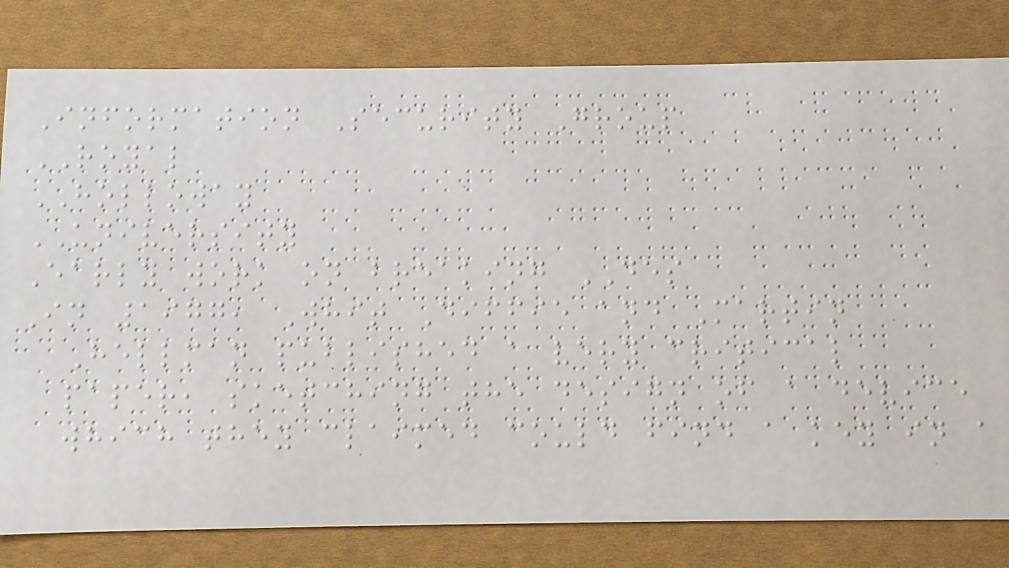Information Security Group
ROYAL
HOLLOWAY
UNIVERSITY
Early work on breaking DES
In 1977, Whit Diffie and Martin
Hellman published a very critical
paper, sketching the design of a device
which they claimed could find a key in a
